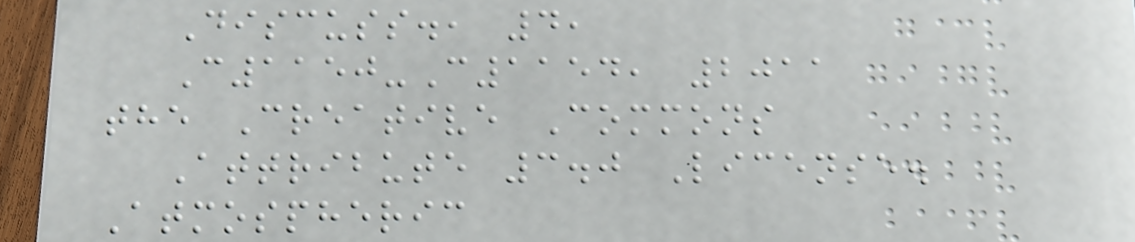Discuss., 4,
C1150-C1154, 2011
the Creative Commons
Attribute 3.0 License.
Atmospheric
